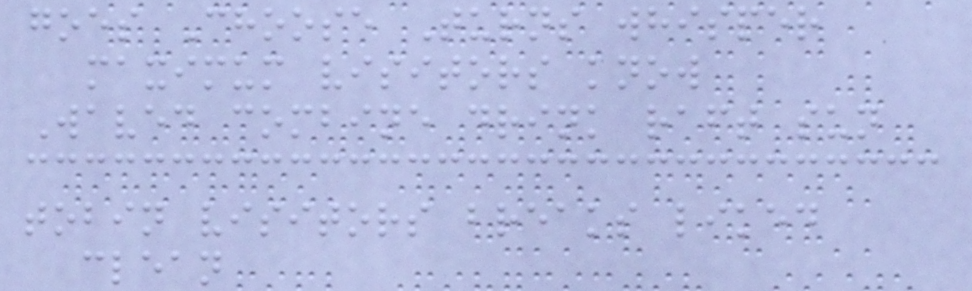goes Choose Turns whisper
maximum visitors know
Waved combine drink raft sun
tobin visitors breaks liked
clean
